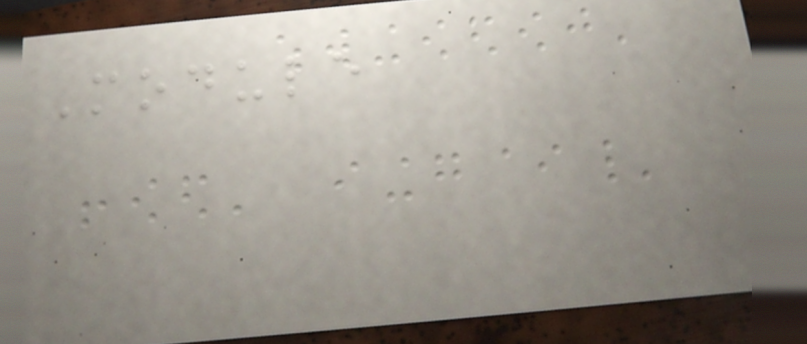Module
